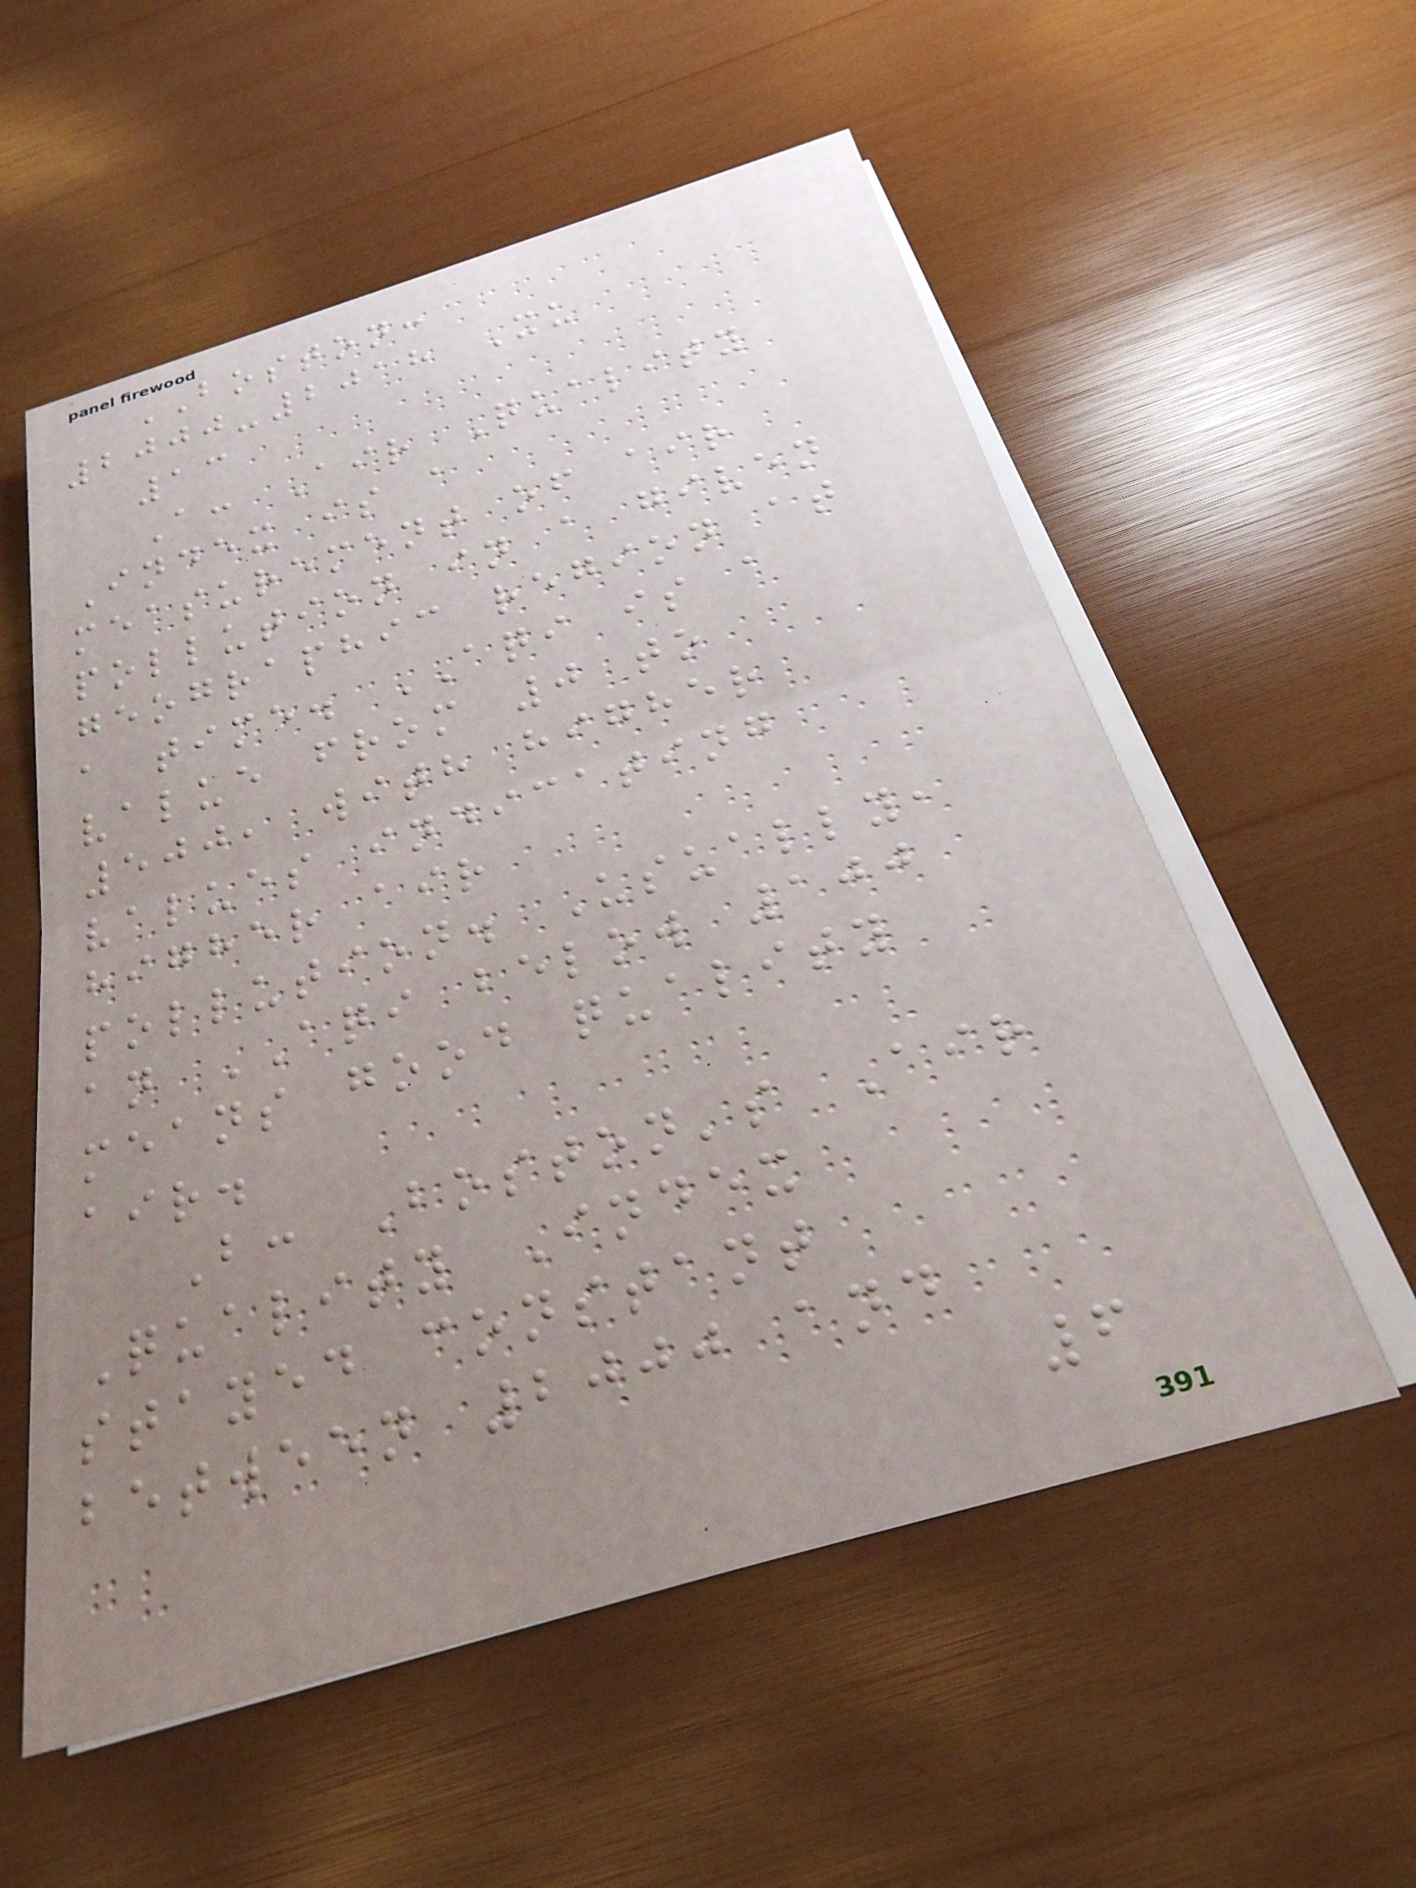BOSTON:
2000-2018 Xu
13
A: Air Quality
Index is a
measurement of air
pollution in a given
geographic region at
a time. AQI is a
value from 0 to
500, with higher
values indicating
higher air
pollution. Usually,
an AQI below 100
means good quality
air.
B: Boston's Air
Quality Index
stayed constant
between 2000 and
6
